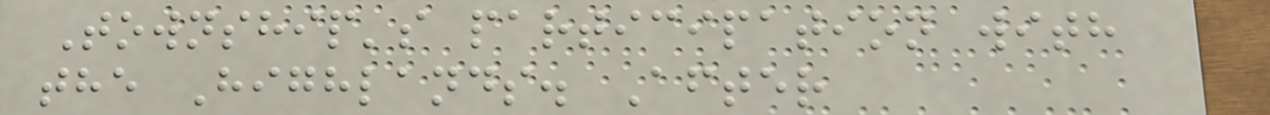Township's participation with
the Highlands. After
